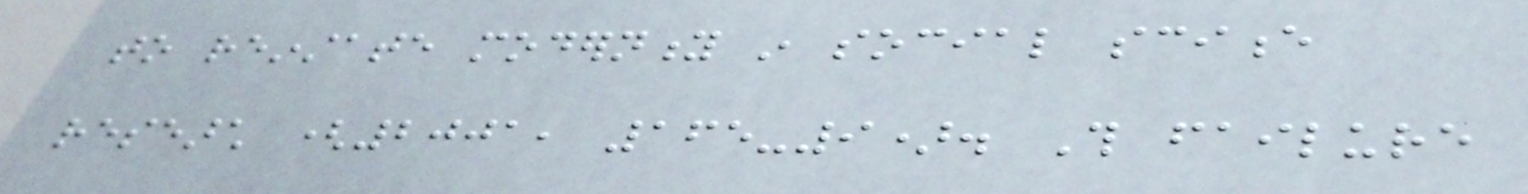to reinstate modernity in social science
research (2001, 165-9). This failure
